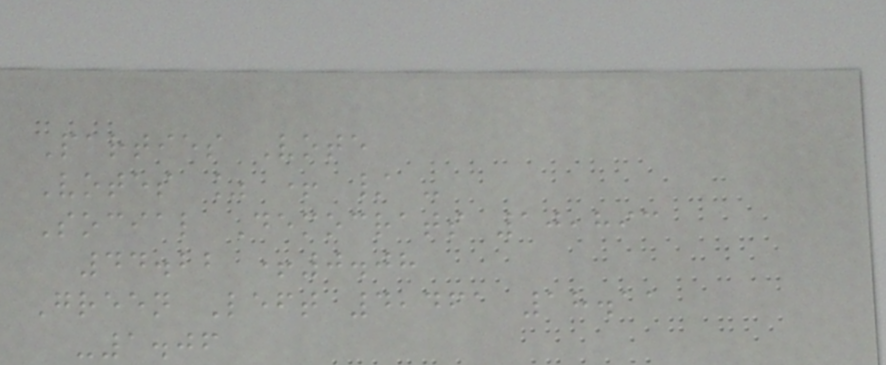Parties Vote
Votes % + / -
Social Democrats 10,893
44.22 +0.08
Green Left 4,461 18.11
-1.06
